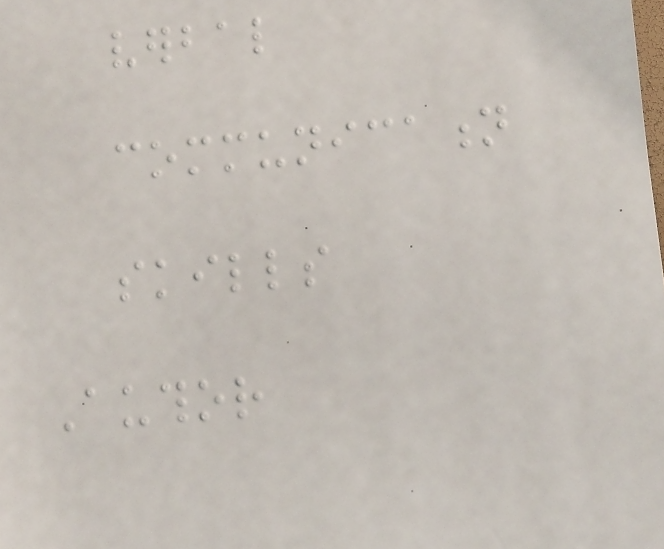verbal
communication
skills
Author
